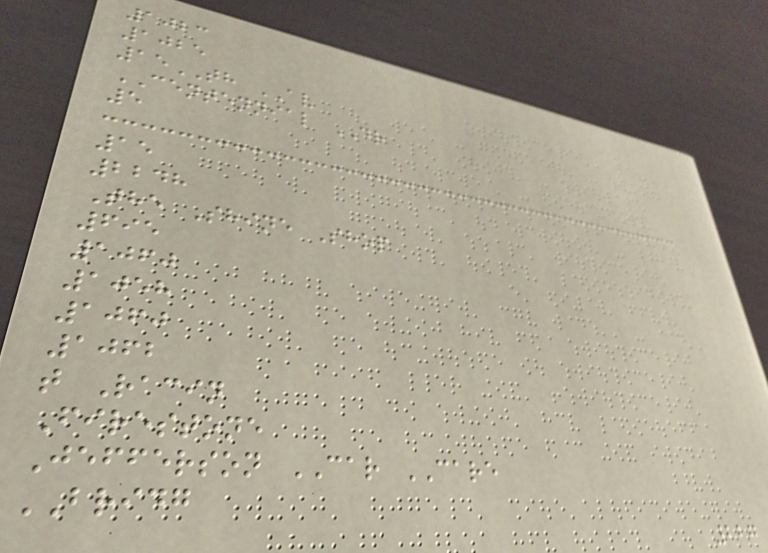1023
1025
15TH AV
CENTENNIAL DR
5
15
2248
The Shine Shop
695
1060
1058
1060
1062
t Racin
Firestone
Jefferson CAR CARE
BRIDG
227
